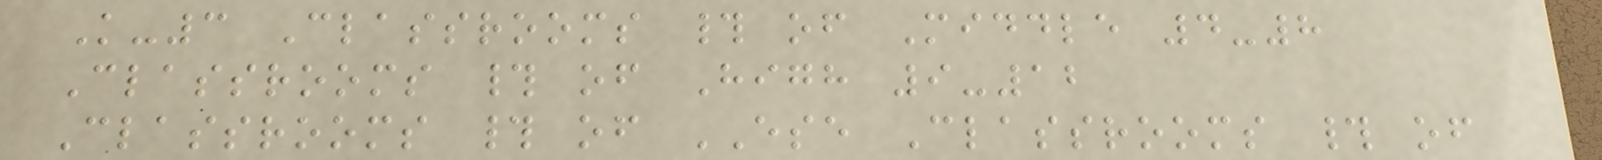K-3 Classrooms # of Middle 4-8
Classrooms # of High 9-12
Classrooms # of ESE Classrooms # of
